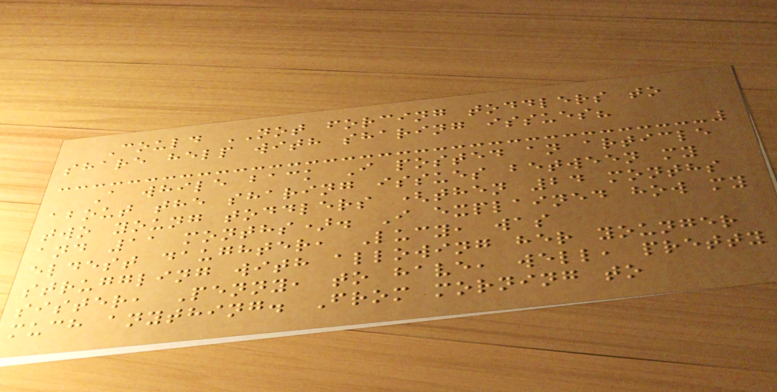Could NOT forcing toddlers to
share help with sharing issues?
A while back I posted an article
about the sharing issues between my
two young toddlers (then 24 months
and 11 months). I explained how my
eldest daughter, Lucy, was
struggling with allowing her younger
sister, Penny, to have, well, pretty
much anything. From morning to
